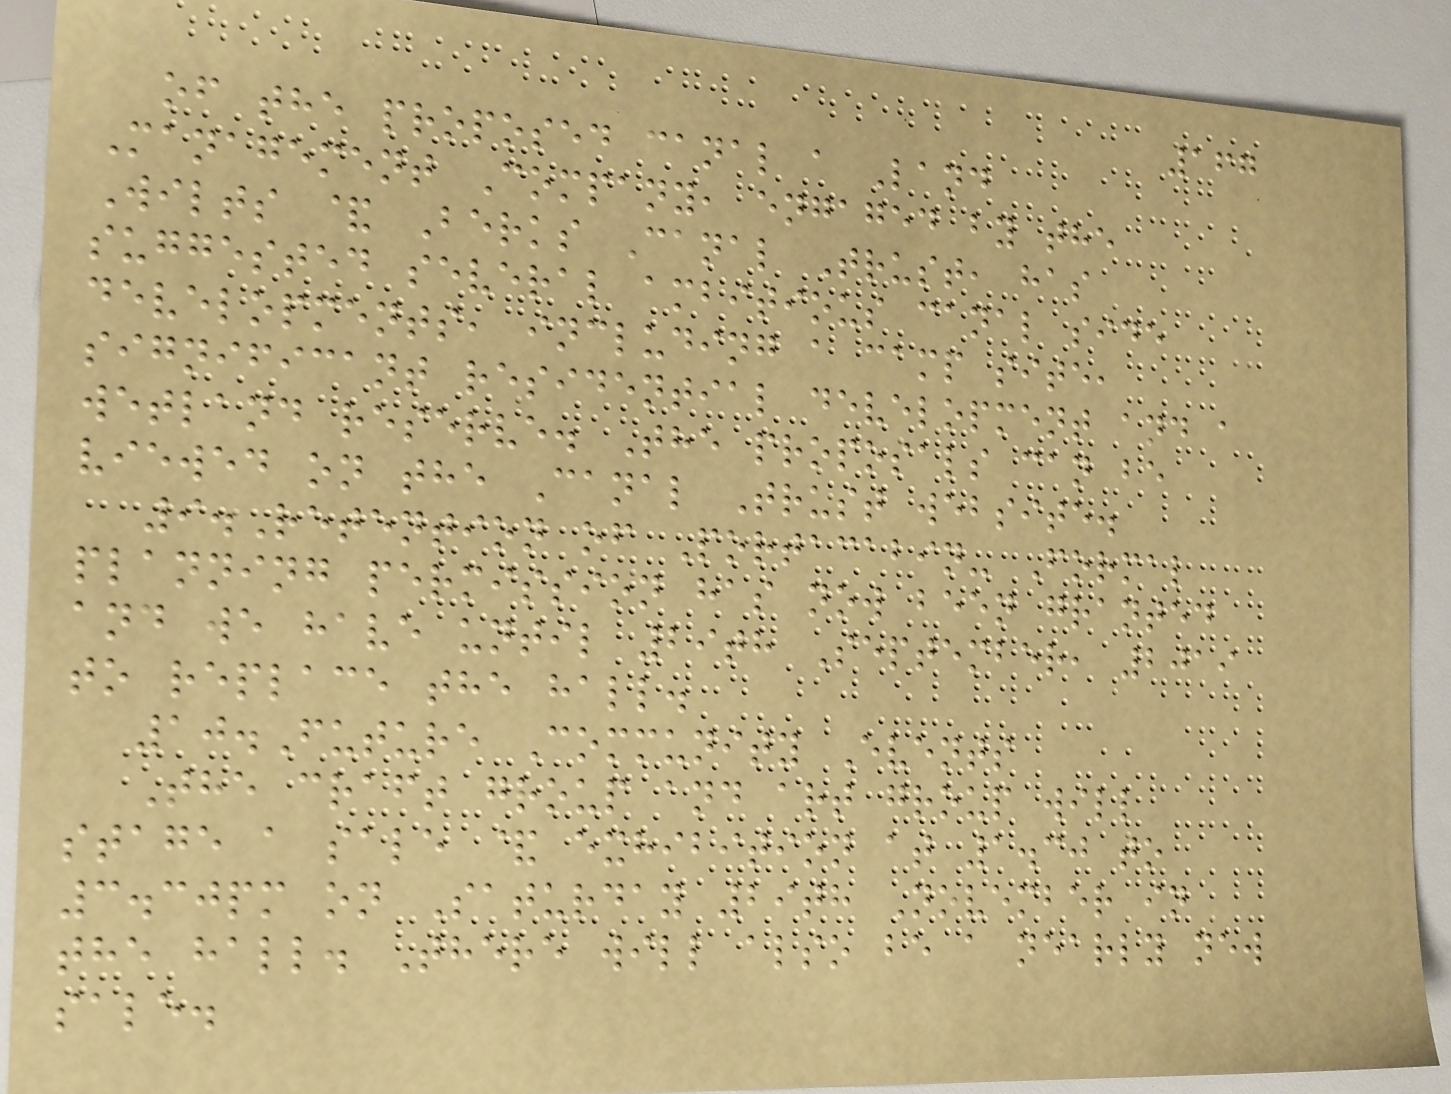167
of the proposed canal a Land
Management Company, engaged by the
Wilts & Berks Canal Trust, has
suggested several ambitious canal side
developments, including a camp site,
significant residential development and a
wetland reserve. The proposals can be
viewed on the Canal Trust website.
9.Retention of Portacabin- Formal
planning permission has now been granted
and we have until 29th September, 2019
to replace the hall.
10.Future Community Events
The craft group and art group will
stage a sale & exhibition at 1.30 to
3.30pm on Saturday 29th November in
the hall. There will also be a nearly new
sale.
